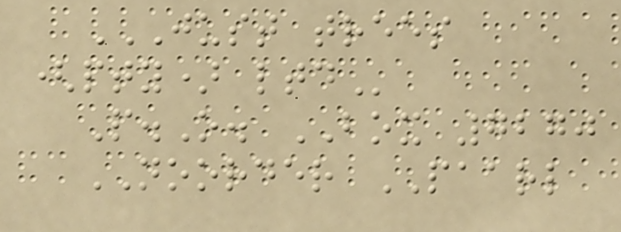JUST TREES
(PTY) LTD
P.O. BOX 7270
NOORDER PAARL
